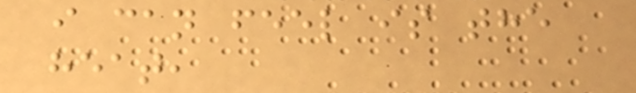i can feel is the
heat,
